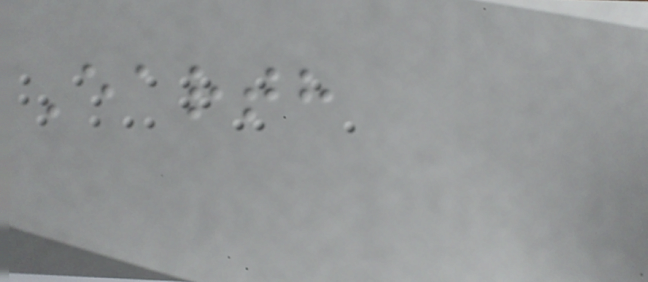Earth
